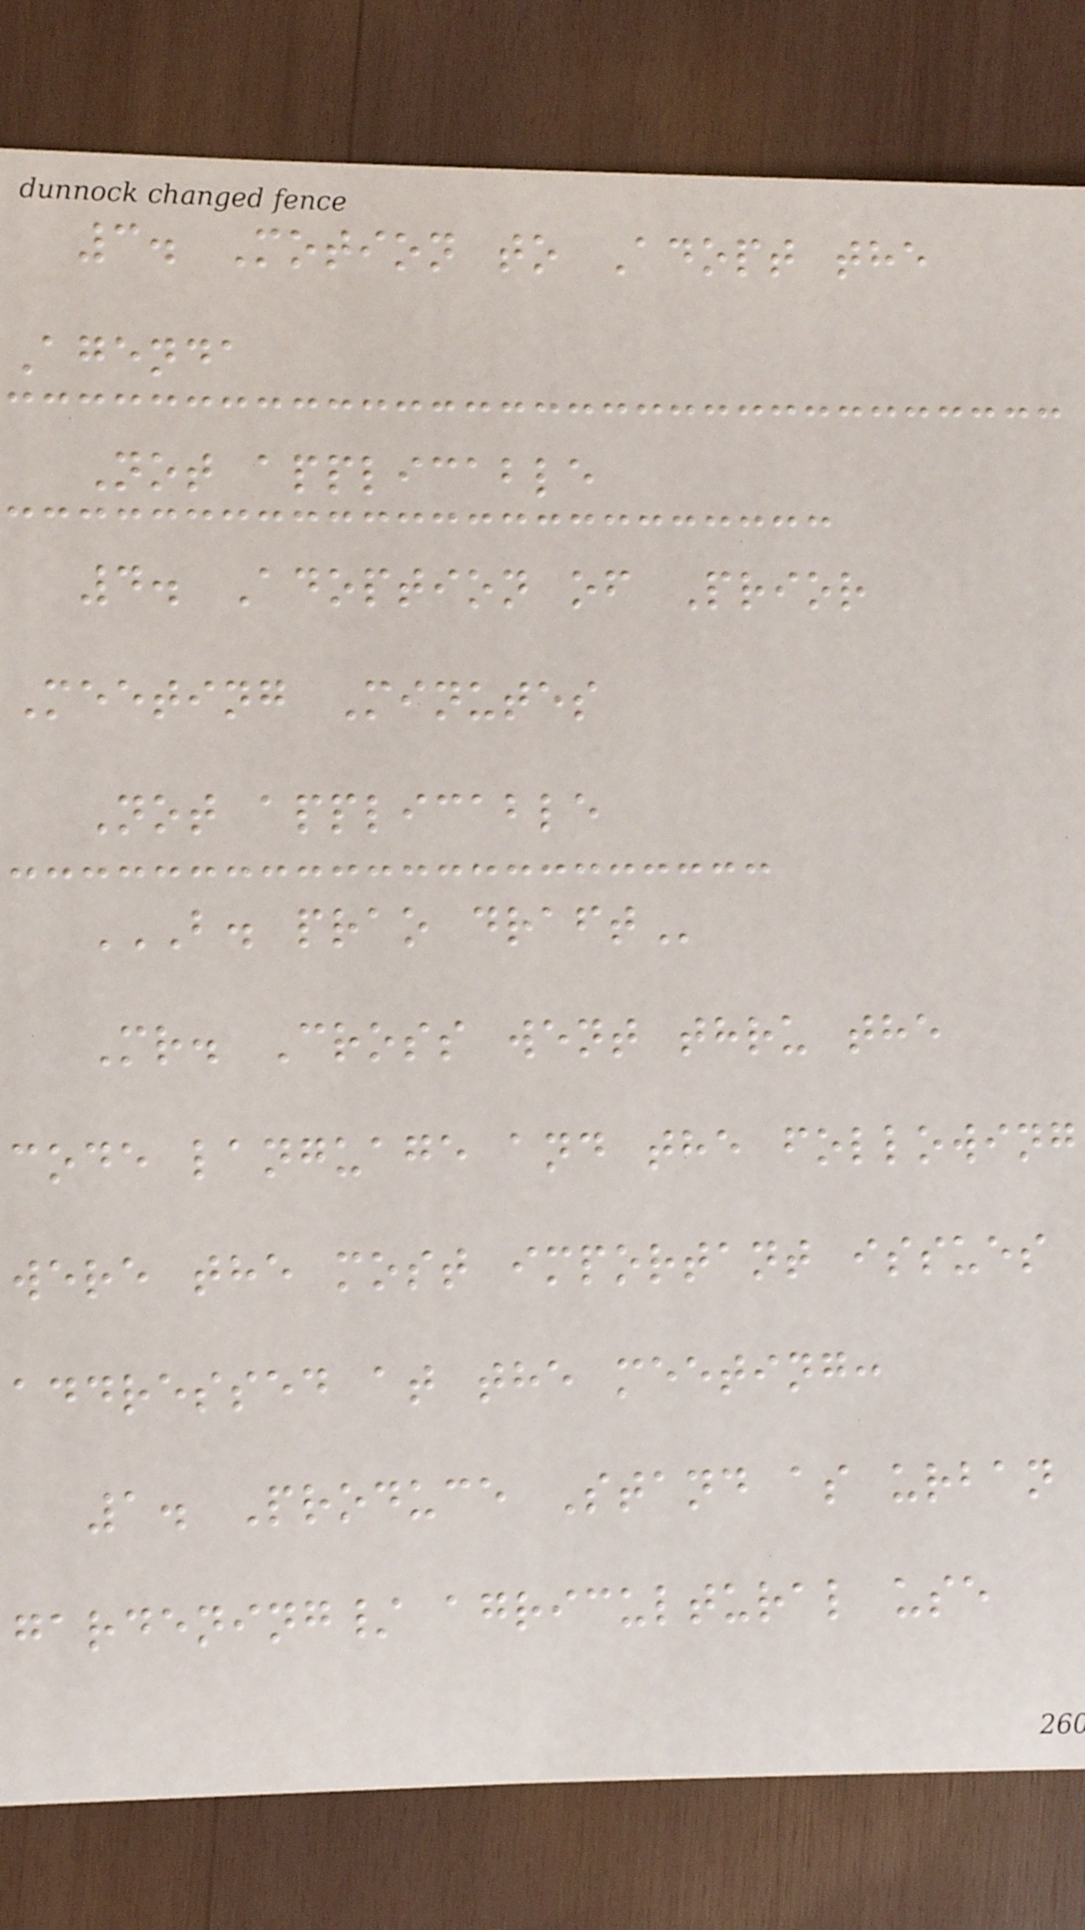3. Motion to Adopt the
Agenda
Not applicable
4. Adoption of Prior
Meeting Minutes
Not applicable
B. PRAO DRAFT
Mr. Cross went thru the
code language and the following
were the most important issues
addressed at the meeting:
1. Produce Stand as urban
gardening/ agricultural use
